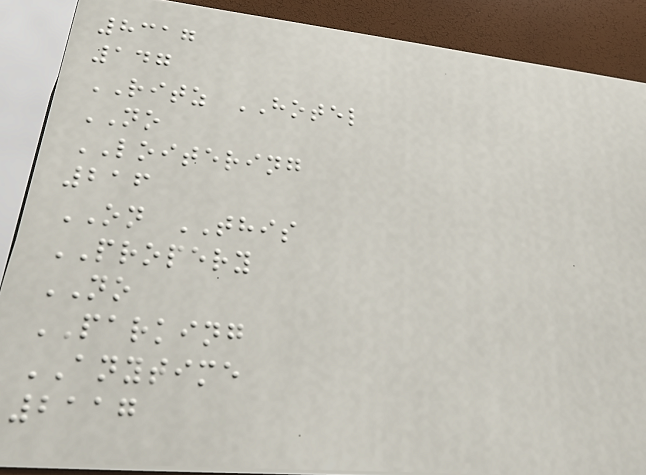8317
147
RITZ HOTEL
NO
LOITERING
216
ON THIS
PROPERY
NO
PARKING
ANYTIME
2117
